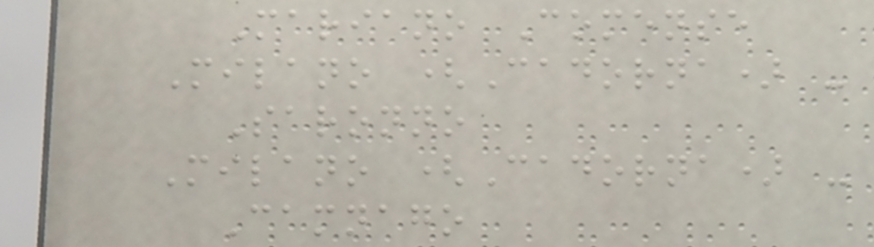Mariano Comense
Milano (Cadorna) -
Saronno
Milano (Cadorna) -
Camnago
